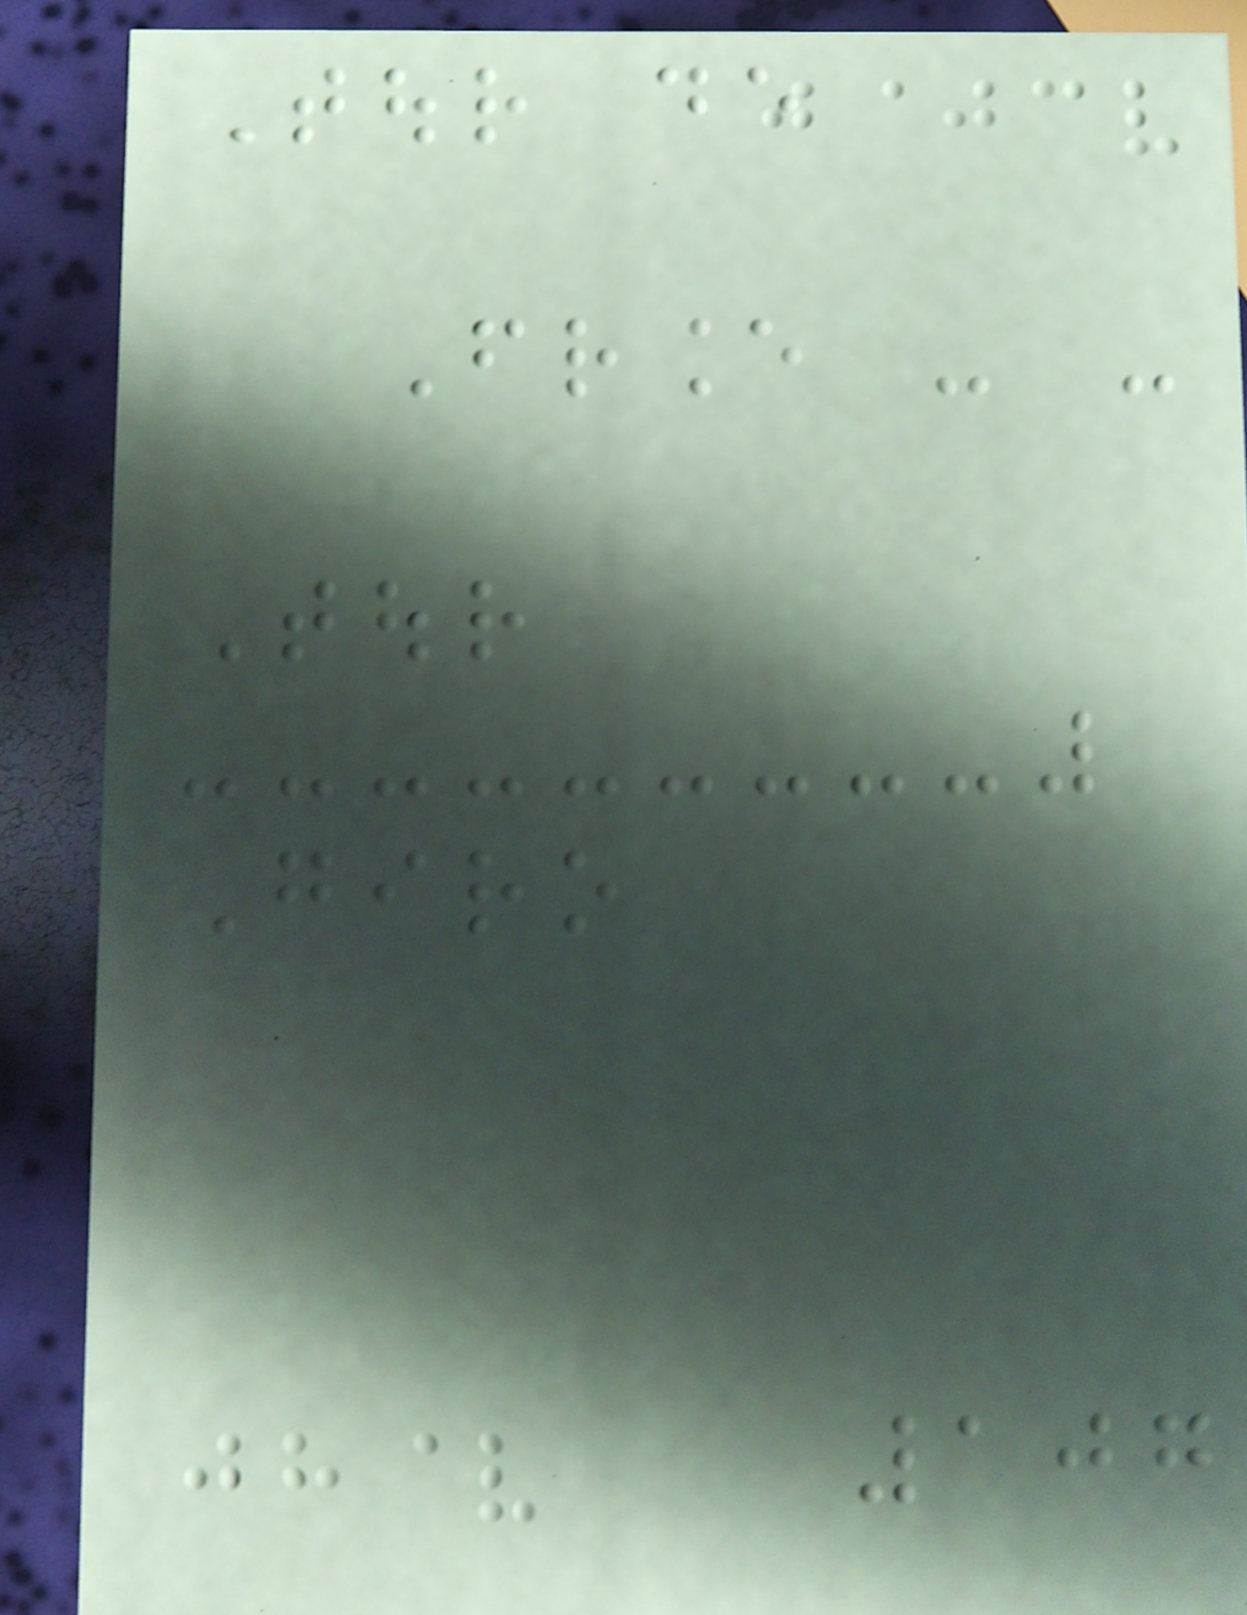Tour de
France - -
Tour
Giro
107
